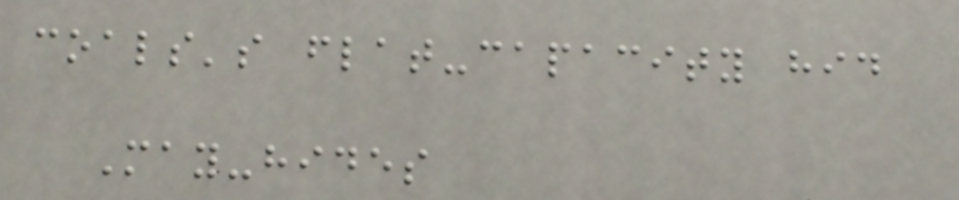coals's flat-capacity hid
May-hides
